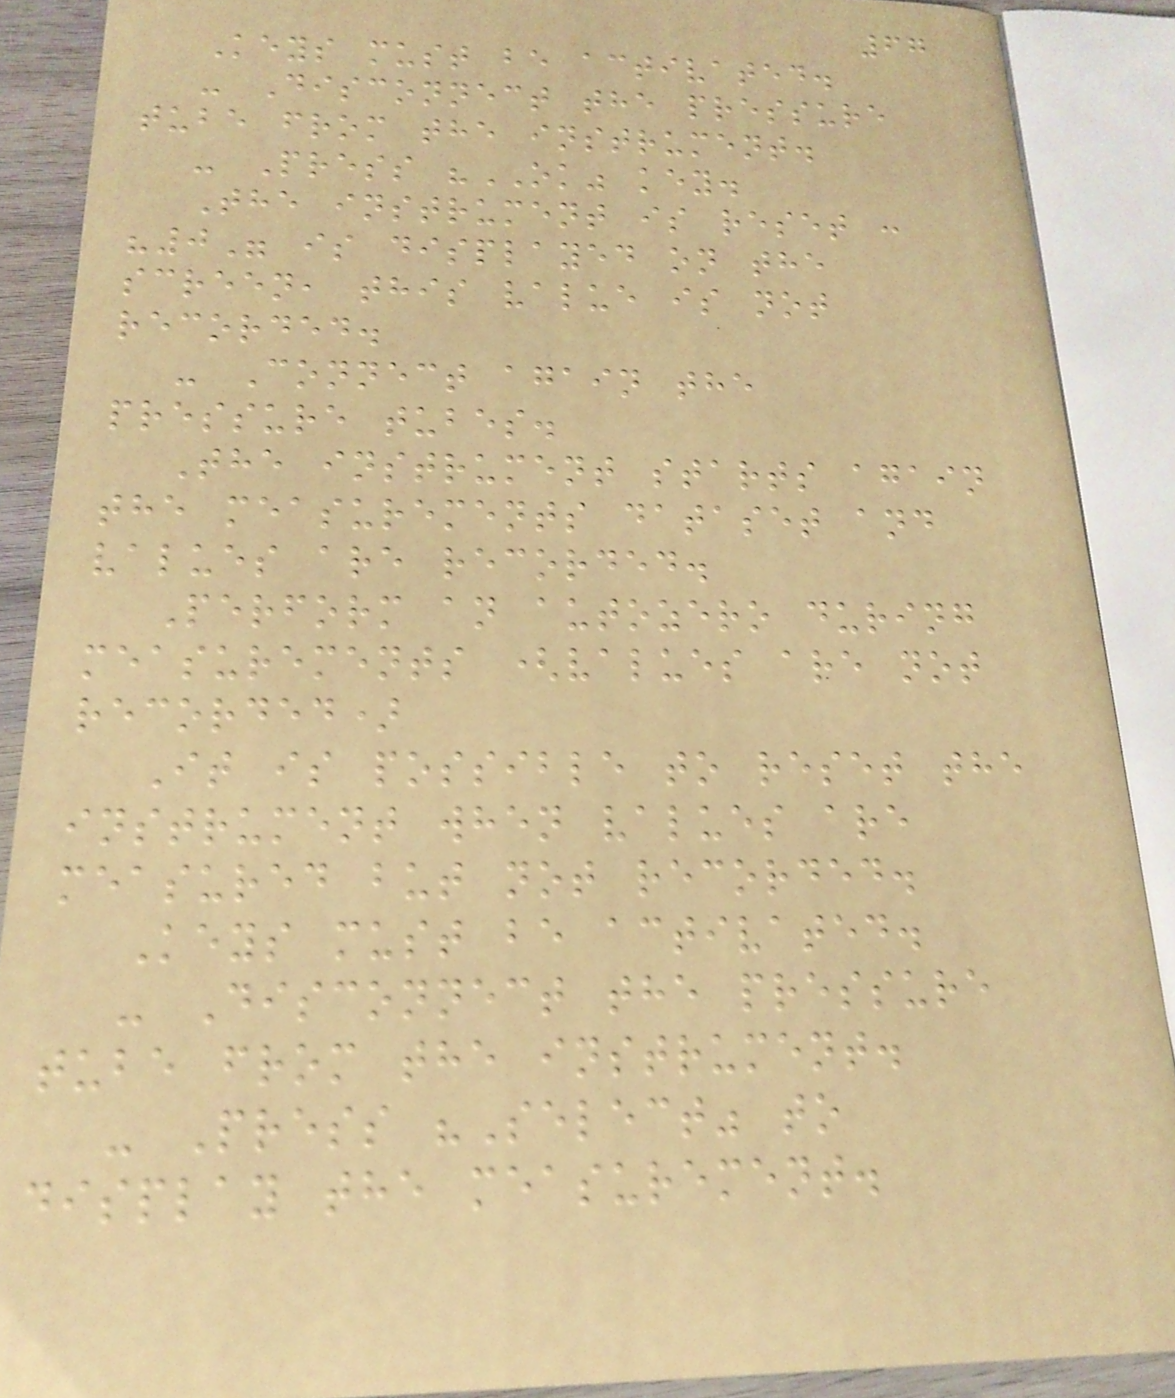67
Keys must be activated.
- Disconnect the pressure
tube from the instrument.
- Press "OK" key.
The instrument is reset :
"0" is displayed on the
screen, this value is not
recorded.
- Connect again the
pressure tubes.
The instrument starts again
the measurements dataset and
values are recorded.
Perform an autozero during
measurements (values are not
recorded)
It is possible to reset the
instrument when values are
measured but not recorded.
Keys must be activated.
- Disconnect the pressure
tube from the instrument.
- Press "Select" to
display the measurement.
